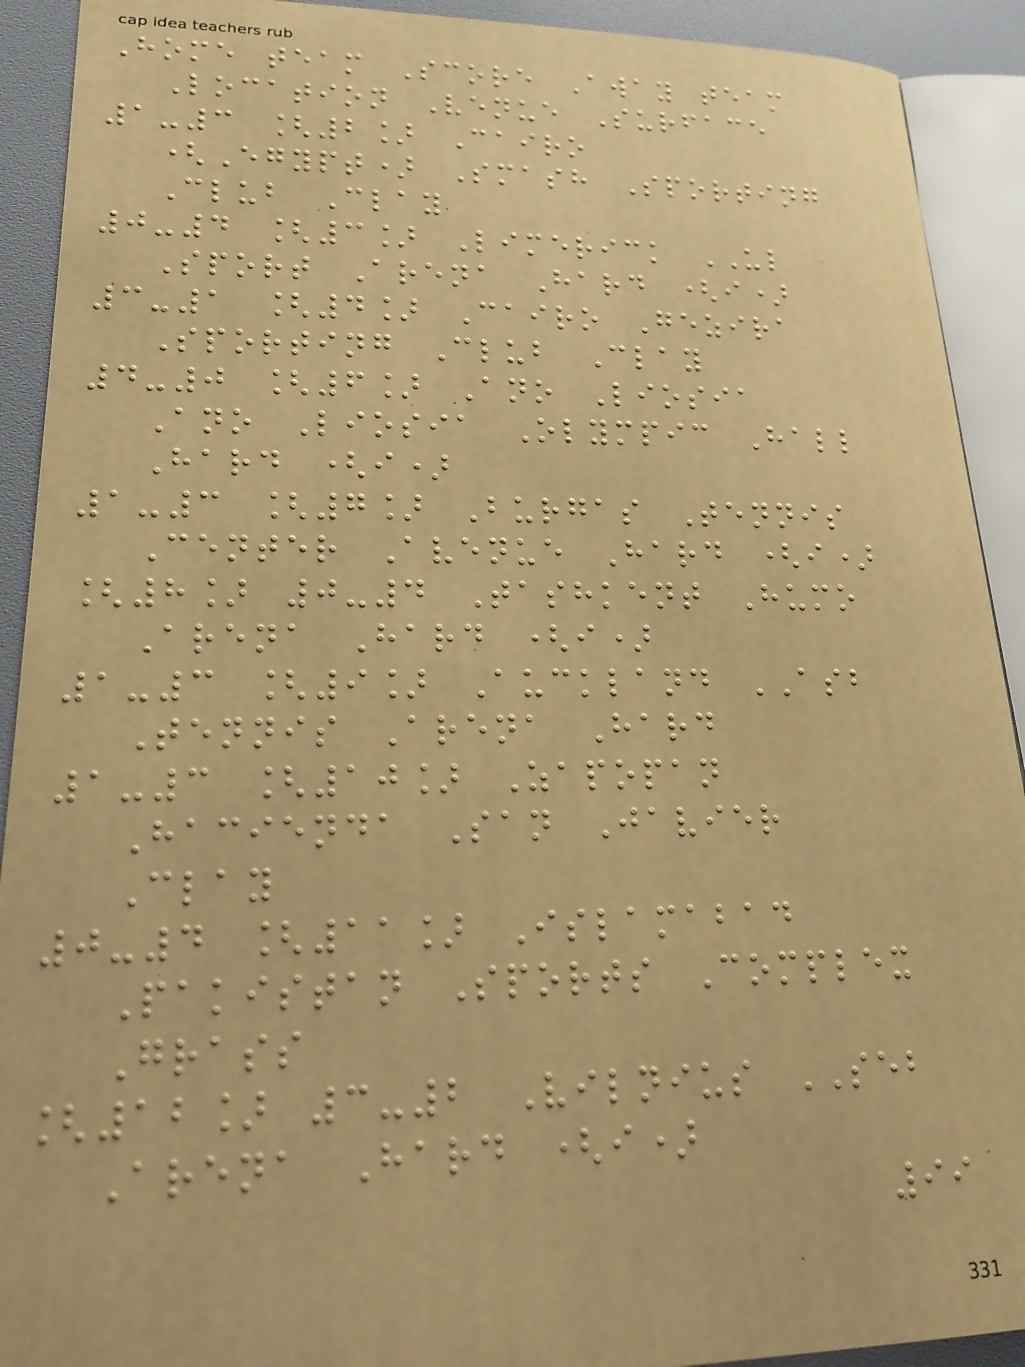Home team Score Away team
Location Venue Surface
1-3 [2] Cairo
(Egypt) Smash Sporting
Club Clay
0-4 [3] Limerick UL
Sport Arena Hard (i)
3-1 [4] Cairo Gezira
Sporting Club Clay
4-0 [6] Ano Liosia
Ano Liosia Olympic Hall
Hard (i)
1-3 [7] Burgas Tennis
Center Avenue Hard (i)
[8] 0-4 Tashkent Humo
Arena Hard (i)
1-3 [9] Auckland ASB
Tennis Arena Hard
1-3 [10] Zapopan
Hacienda San Javier
Clay
0-4 [11] Islamabad
Pakistan Sports Complex
Grass
[12] 3-2 Vilnius SEB
Arena Hard (i)
99
